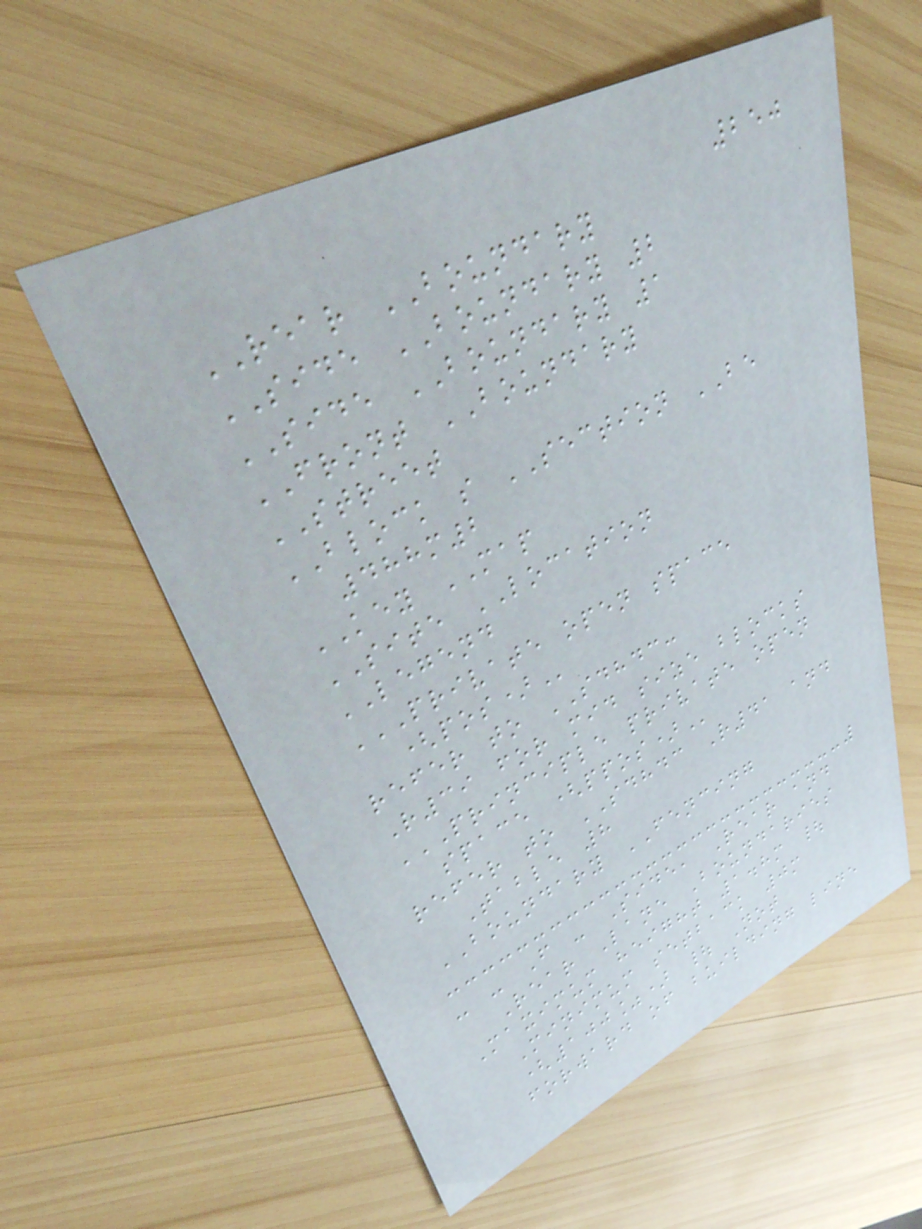250
REAR BOUNDARY
SIDE BOUNDARY 2
SIDE BOUNDARY 1
FRONT BOUNDARY
STREET
BLOCK s SECTION BE
488m2
KEY MAP
SITE LOCATION
LEGEND
PRIVATE OPEN SPACE
(POS)
refer to SDHDC:
R39 for mid size blocks
PRINCIPLE PRIVATE OPEN
SPACE (PPOS)
refer to SDHDC R41 and
Table 8
BOUNDARY FENCING
- - F - Side, Rear and
Rear Lane Boundaries
Maximum height 1.8m |
Minimum setback 0m
(100%) | Not
forward of building line
